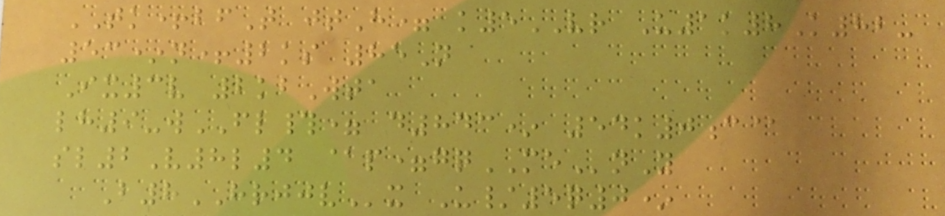TK+bfT jtH= k5VR U1k8K82-
53*n+2ks 85N
Ix3v 2kbWta
lh9-wFL#= d843* 54k0c@
sl2V8l4 @p=gqMEnY
B8HRJJVx U/5q0*
